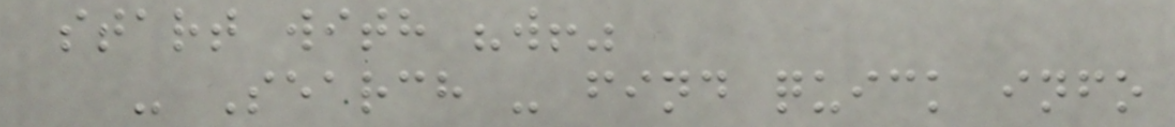start with "w!"
- Search - find quick info
